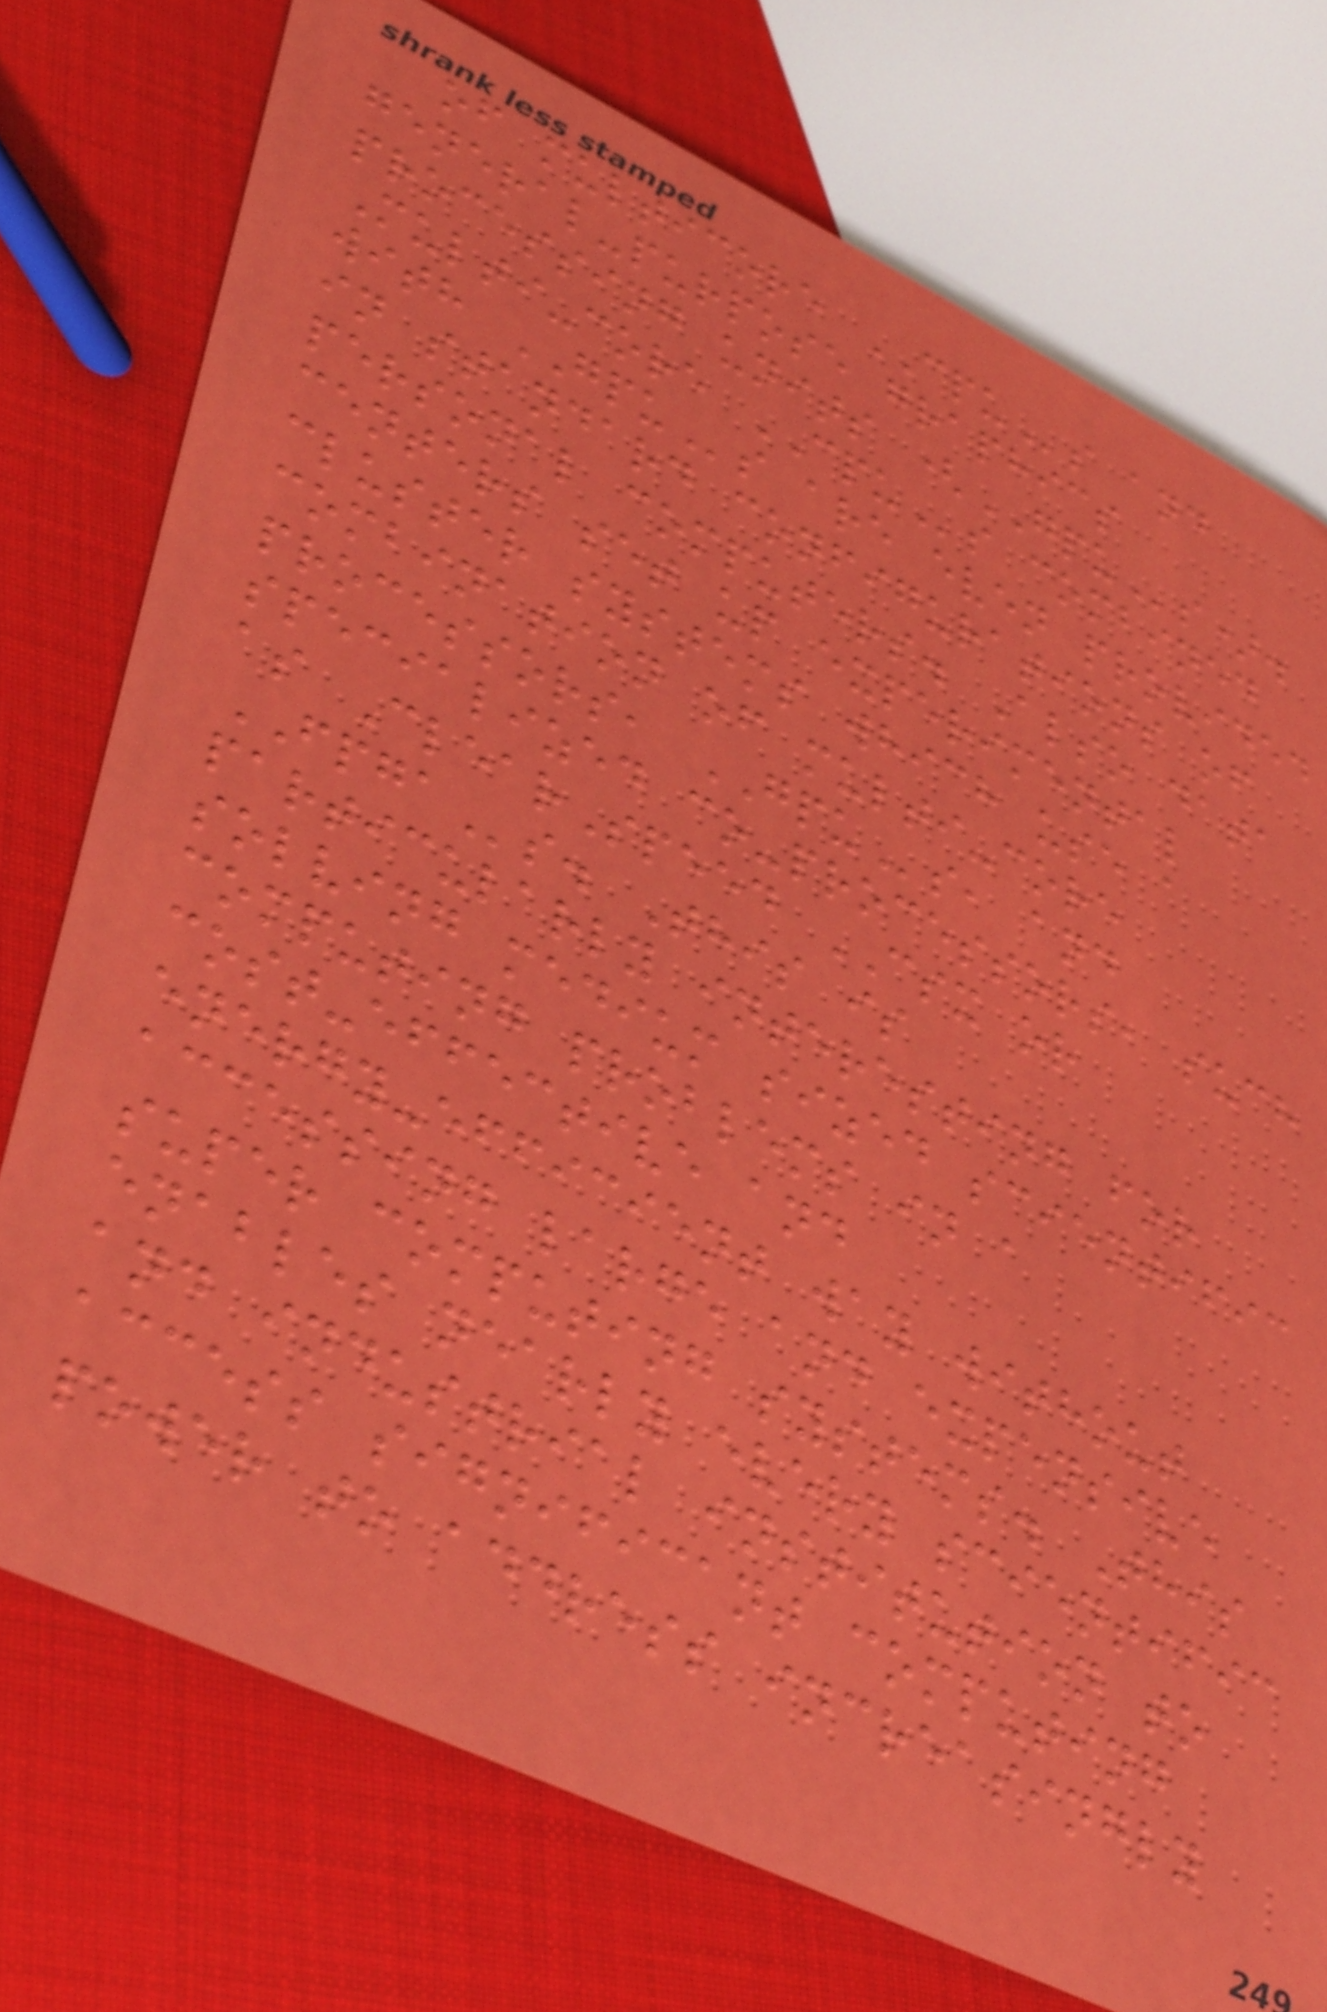of multicore CPUs and
general-purpose graphics
processing units (GPUs).
Multi-core CPUs combined
with GPUs are even provided
in standard configurations of
personal computers. Also data
centers set up experimental
cluster systems which use a
combination of multi-core
processors, GPUs, and
specialized co-processors, such
as ClearSpeed CSX or
FPGAs. This is
particularly interesting for
solving medium sized scientific
computing problems in a
cost-effective and
energy-efficient way without
accessing large and expensive
super computing systems. This
enables nearly every scientific
and industrial institution to
access significant computing
power to address increasingly
